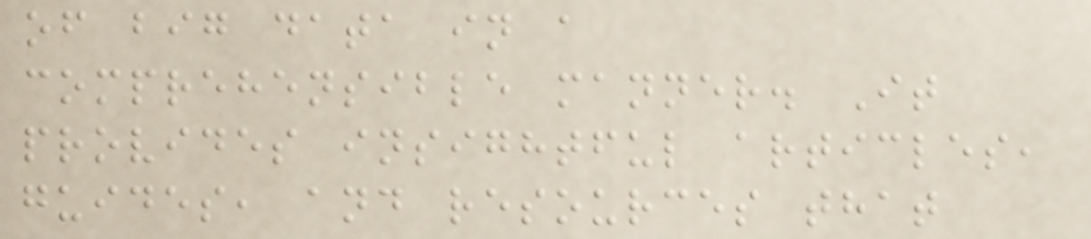of big data in a
comprehensible manner. It
provides insightful articles,
guides, and resources that
